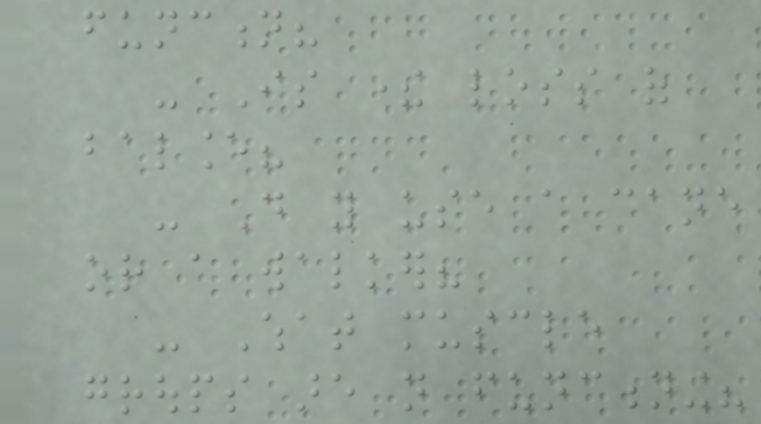function?
- Is there loss of
balance?
- Do you use a cane
or a walker?
- What muscle
groups are not functioning?
